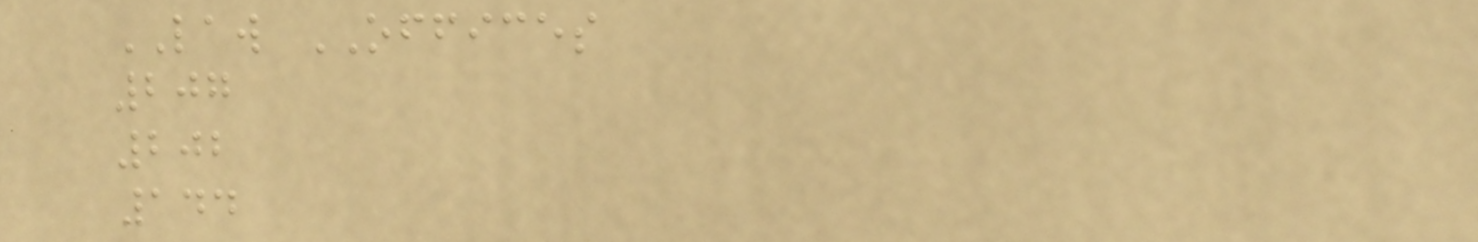LAW OFFICES
207
202
144
